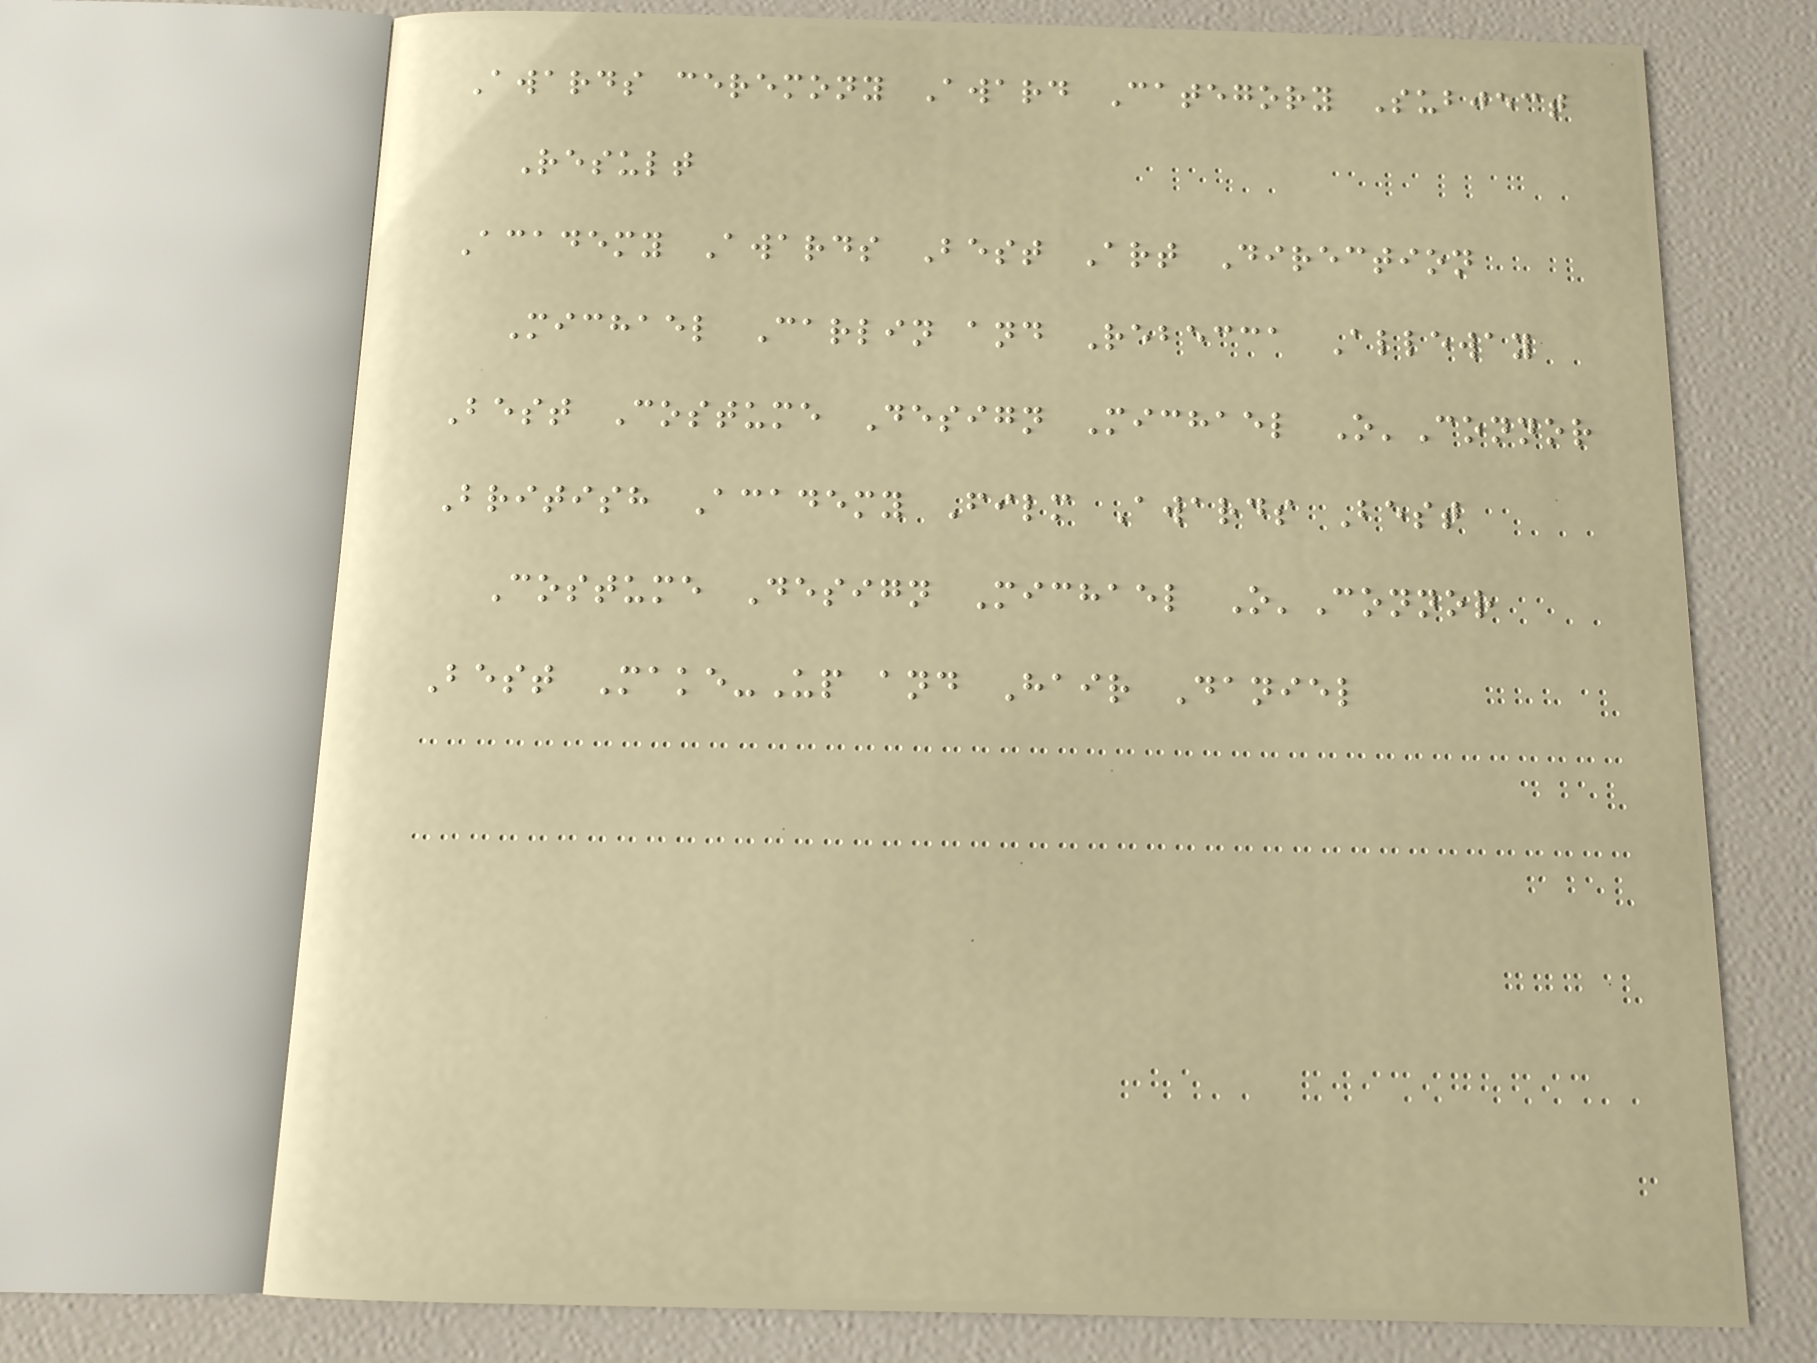Awards ceremony Award Category Subject
Result
Academy Awards Best Art Direction
Michael Carlin and Rebecca Alleway
Best Costume Design Michael O'Connor
British Academy Film Awards Best
Costume Design Michael O'Connor
Best Make-Up and Hair Daniel
